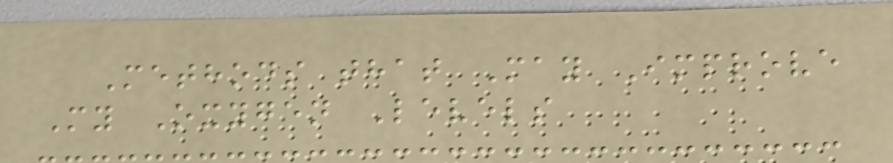Methods that May Improve
My Oxygen Levels
